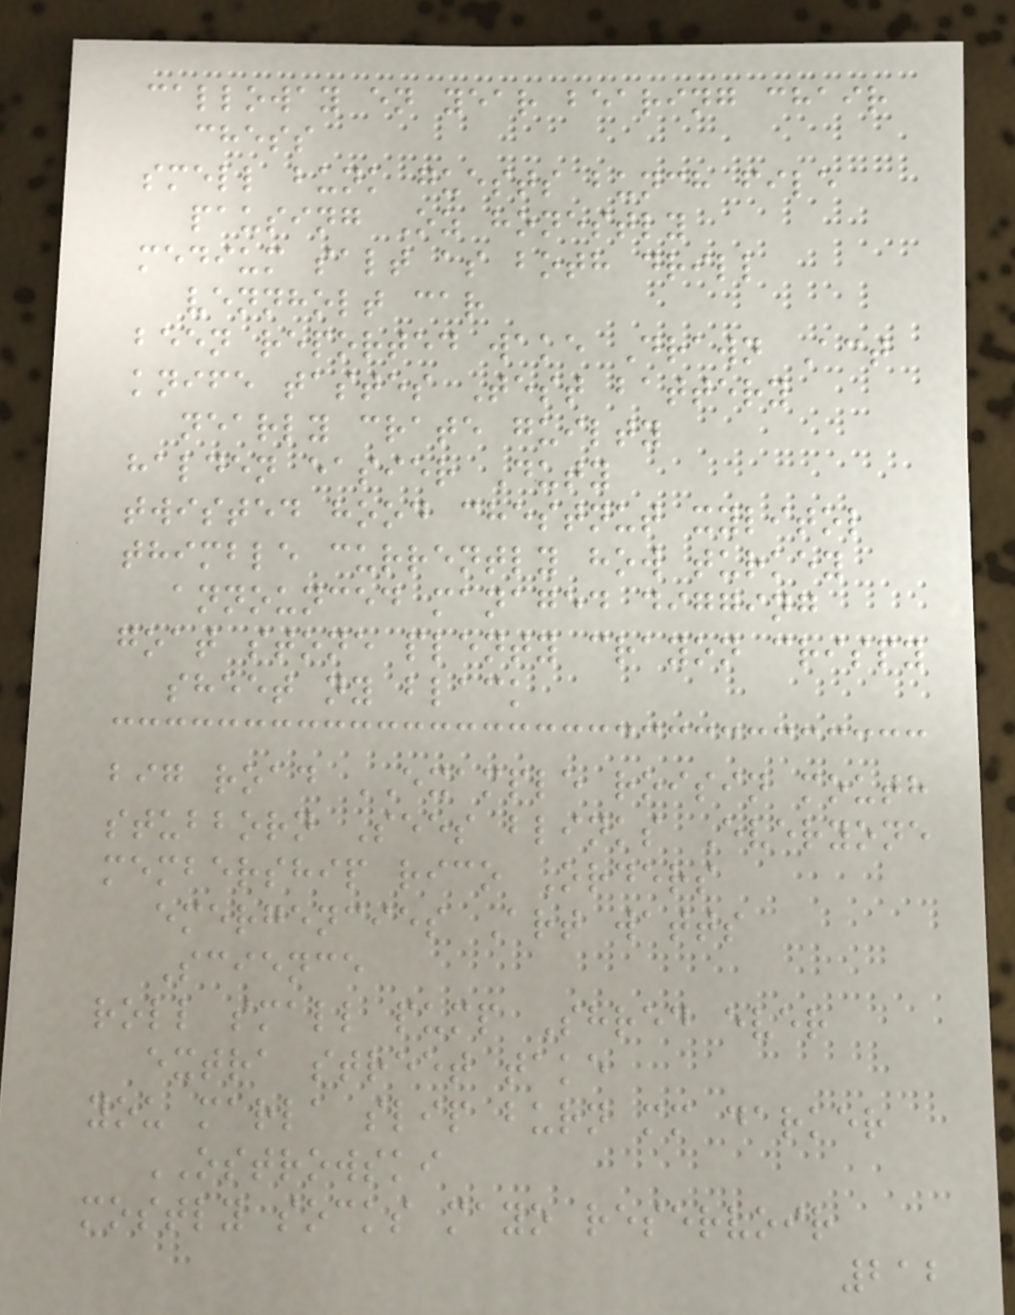calloway en year bearing chair
chess
smell bunk guests bunch file
pausing Oz honestly
medium salt as both drill
vennholt car
been reported wake Drawn Act
knife tastes Test battery
nearly crate guilty
halden easier Duty
twisted hood chestnut xylitol
thimble currently how turkey
announced managed digging
goat stone plenty crayon crispy
sheet ny black
big road EXAMPLE roisin mouth
stubborn Sees blinks Everyone
membership rico Orders
emergencies Art watts
Science
roll small pump Shred ever
extra street take
you marla slip burn mm darker
OSTROWSKI
mostly socks mayo reservoir
212
